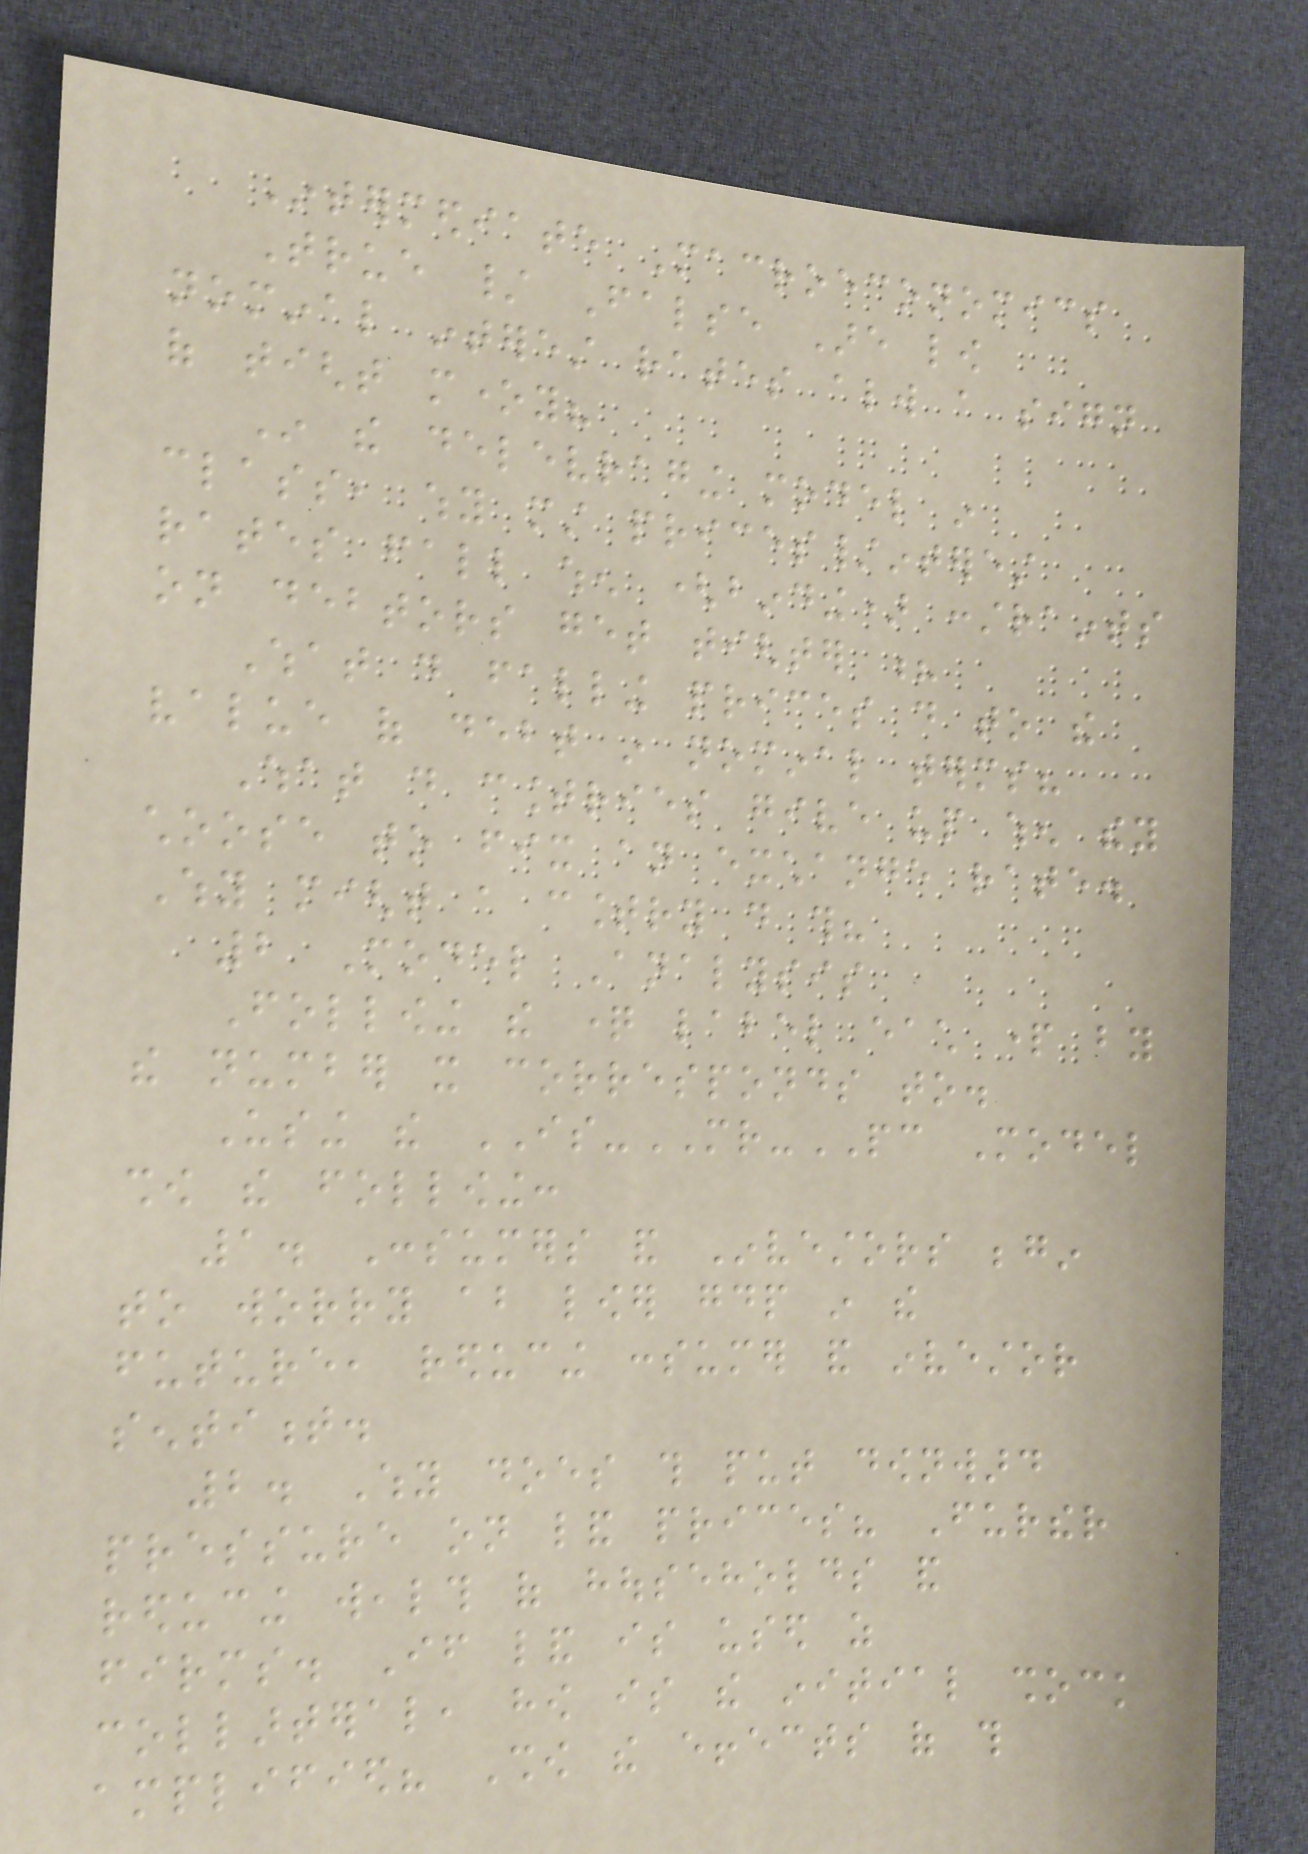Intermediate Macroeconomics
True / False Are low
nominal interest rates always a sign
of tight money?
In the delevraging model in
class, why must prices/interest
rates fall when (binding) constraints
on debtors get tighter ?
What do falling prices do to the
value of debt in nominal terms?
What do countries give up when they
choose to fix an exchange rate.
Why might a country do this?
2 Model Analysis
Following the question label each part by
the number it corresponds to.
Using the IS-MR-PC Model
show the following:
1. Consumers and Investors begin
to worry about lower gdp in the
future, reducing consumer and investor
sentiment.
2. Why does this put downward
pressure on land prices? Further
reducing wealth of households and
firms. If land is used as
collarteral, how is the initial shock
amplified? Show the effects of this
